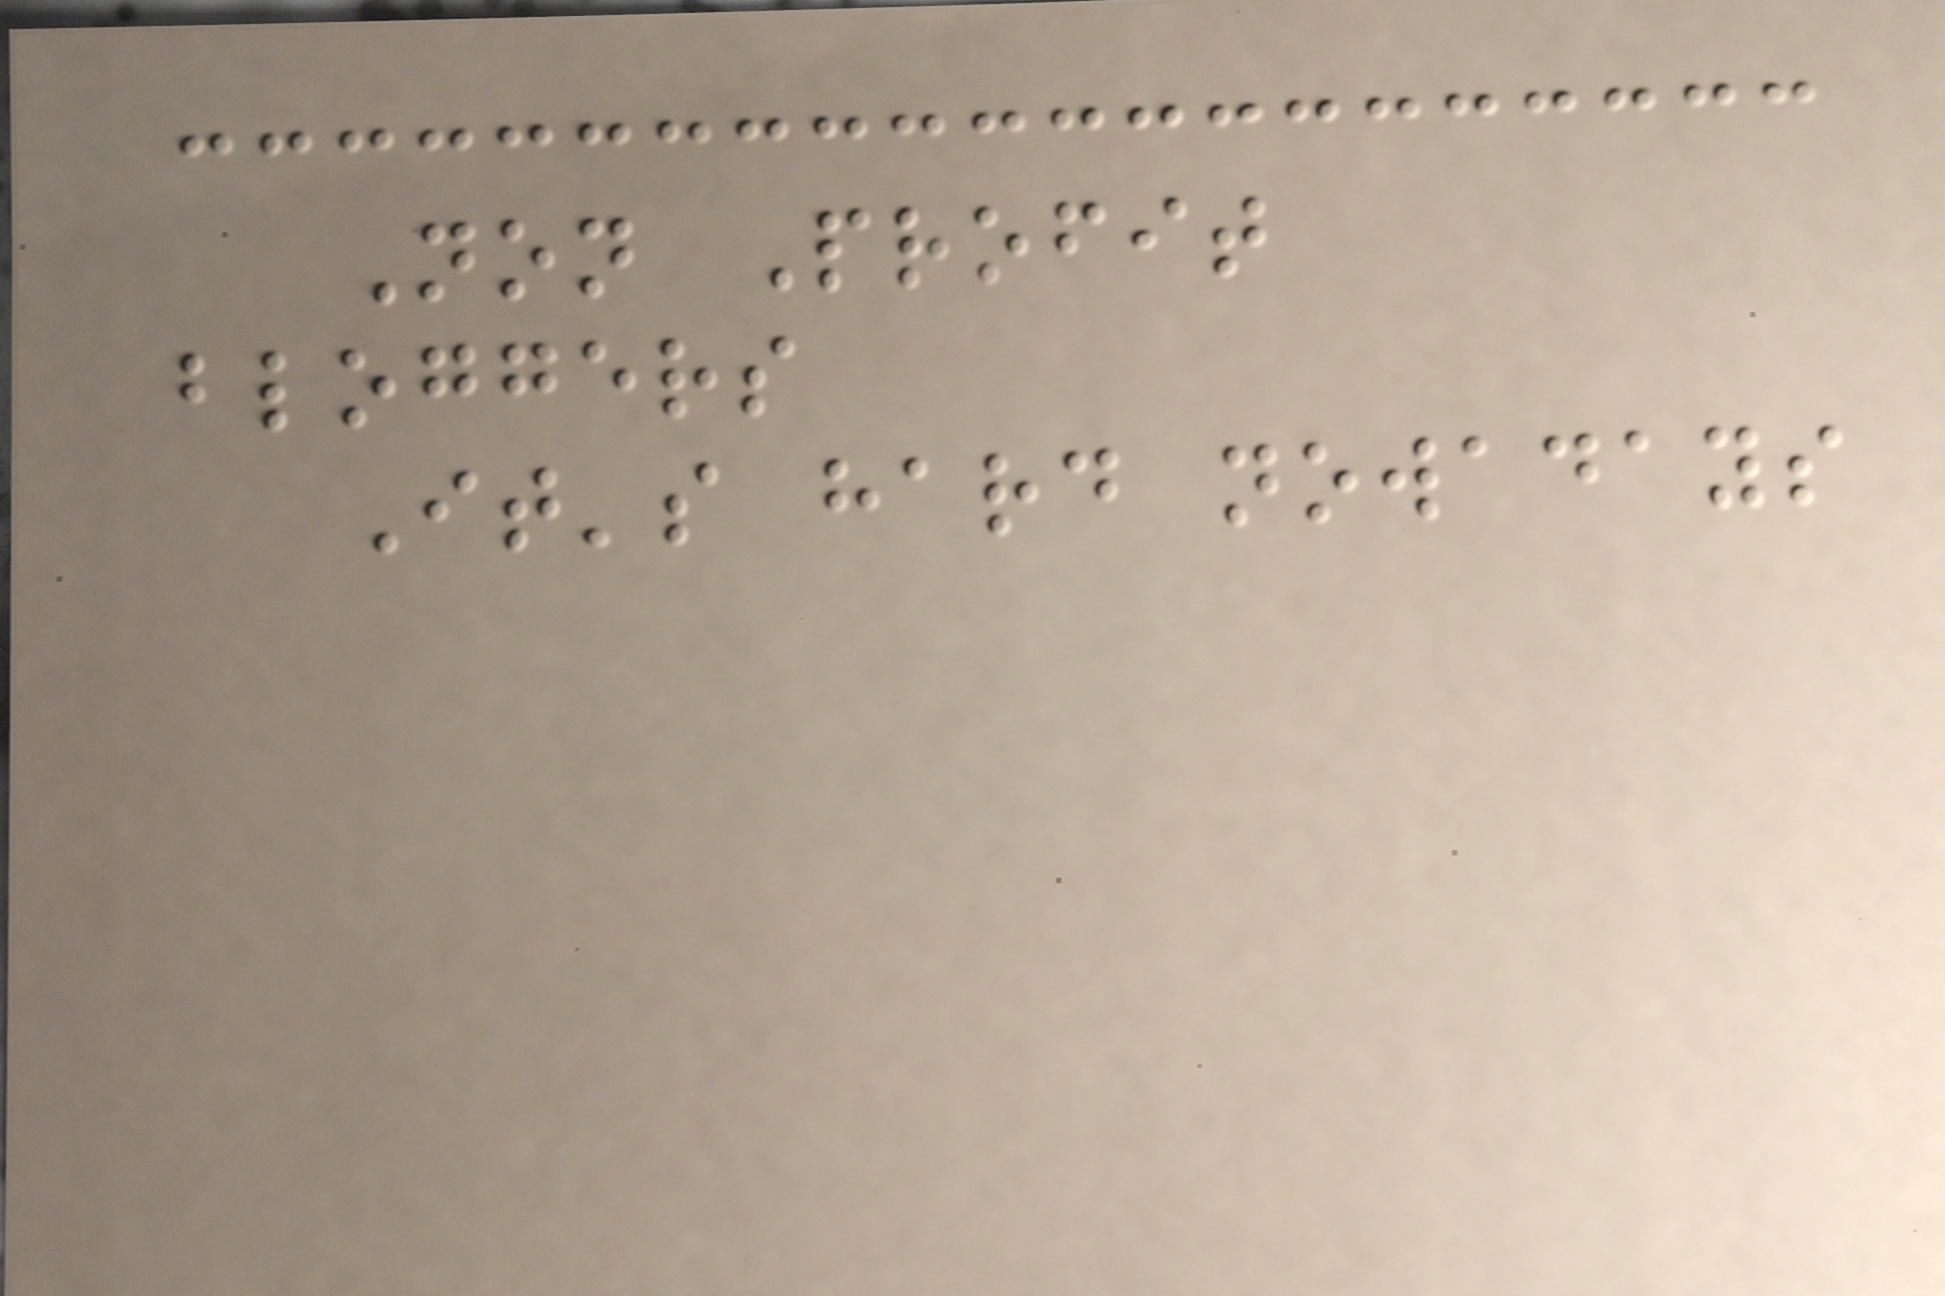Non Profit
bloggers
It's hard nowadays
